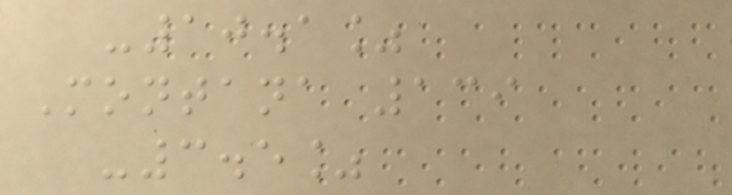-10.1%
Montana 139
-3.5%
